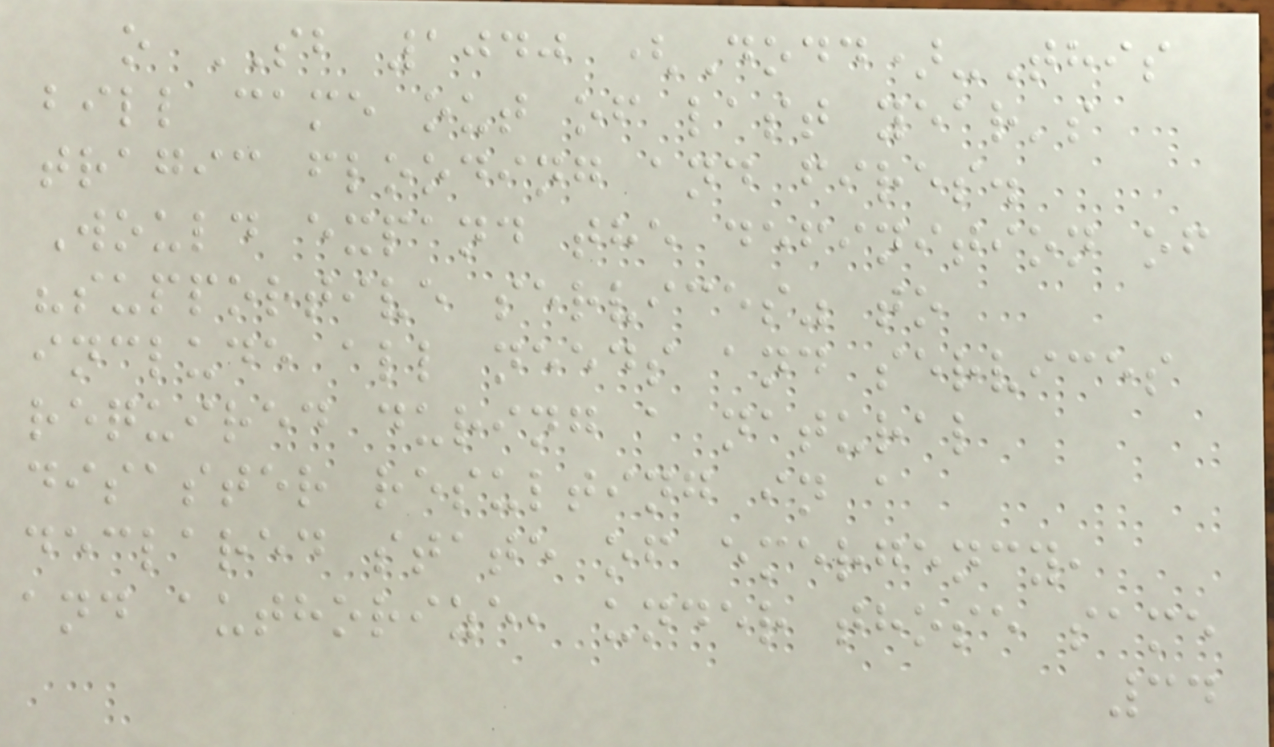o SB 1040 (Dodd)-This
bill came out of last year's
tragic flooding and fires.
Would expand the definition of
"supportive services" to
include all needs and services
required during a natural
disaster resulting in a
declared state of emergency,
and authorize, under those same
34
